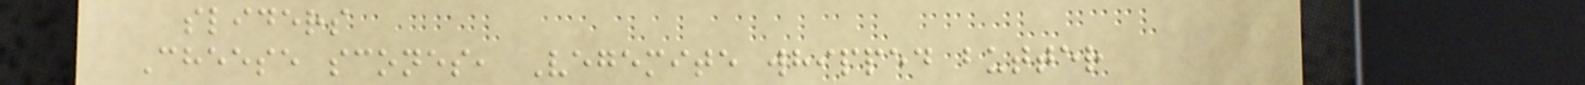sliders
Cheese scones, Vegemite whipped butter
